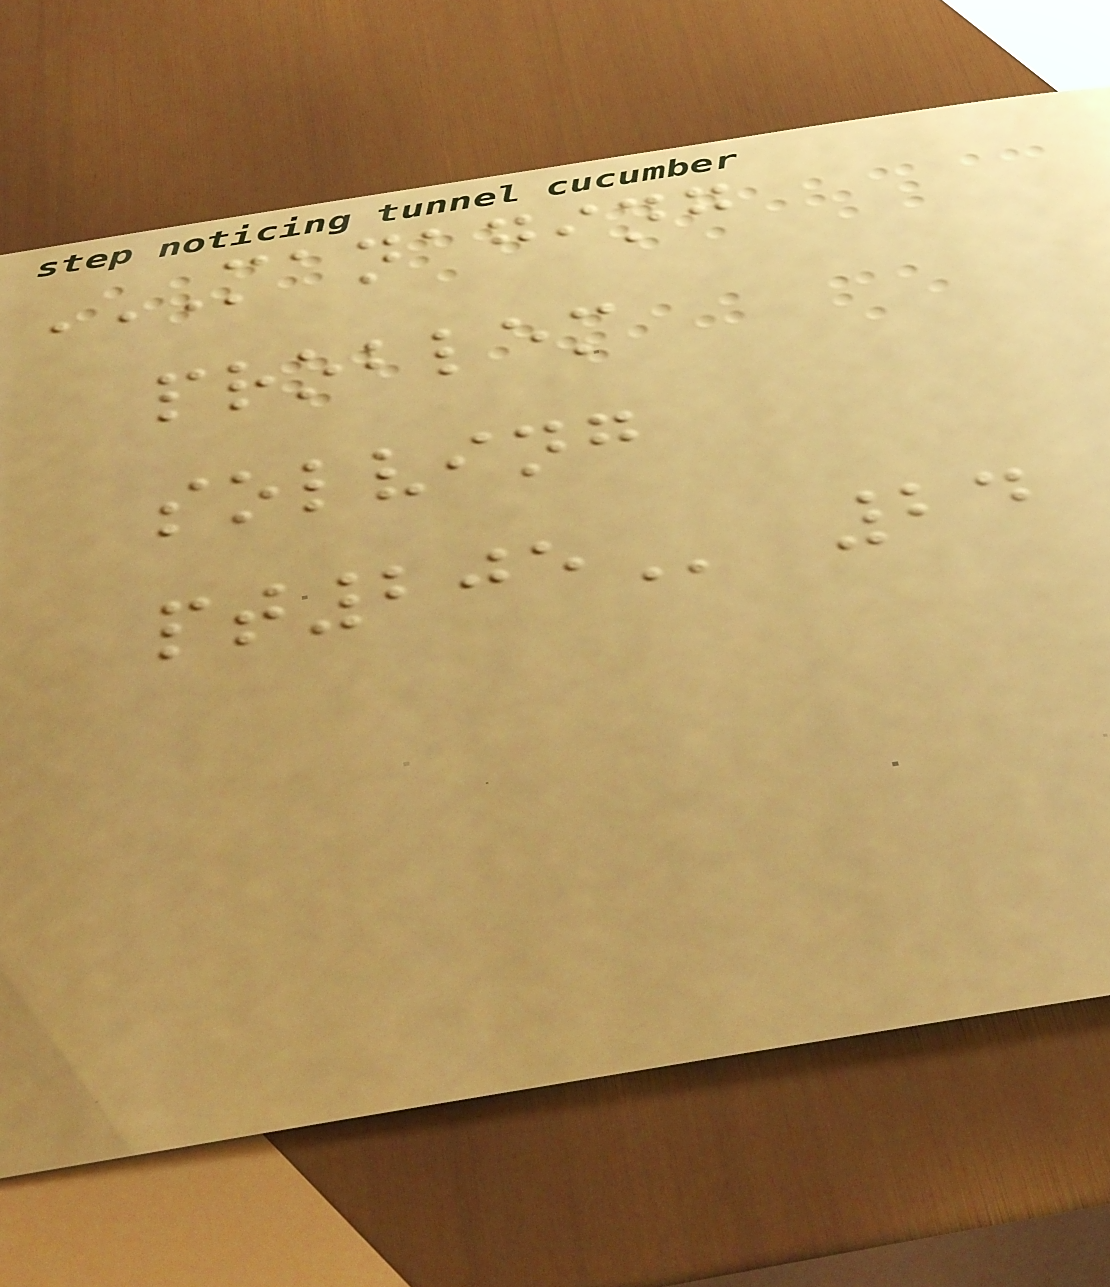MANAGING
PROBLEM
SOLVING
PT205 24
